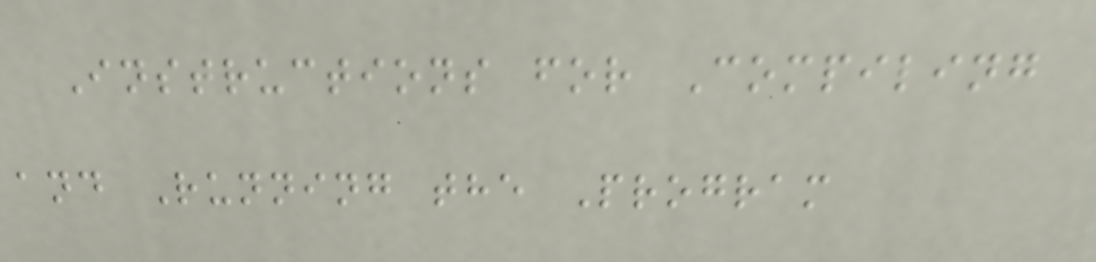Instructions for Compiling
and Running the Program
